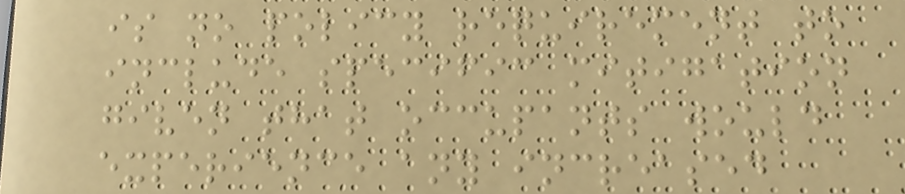is no policy requirement to
include specific mitigation
given that occupants would
experience any increased
